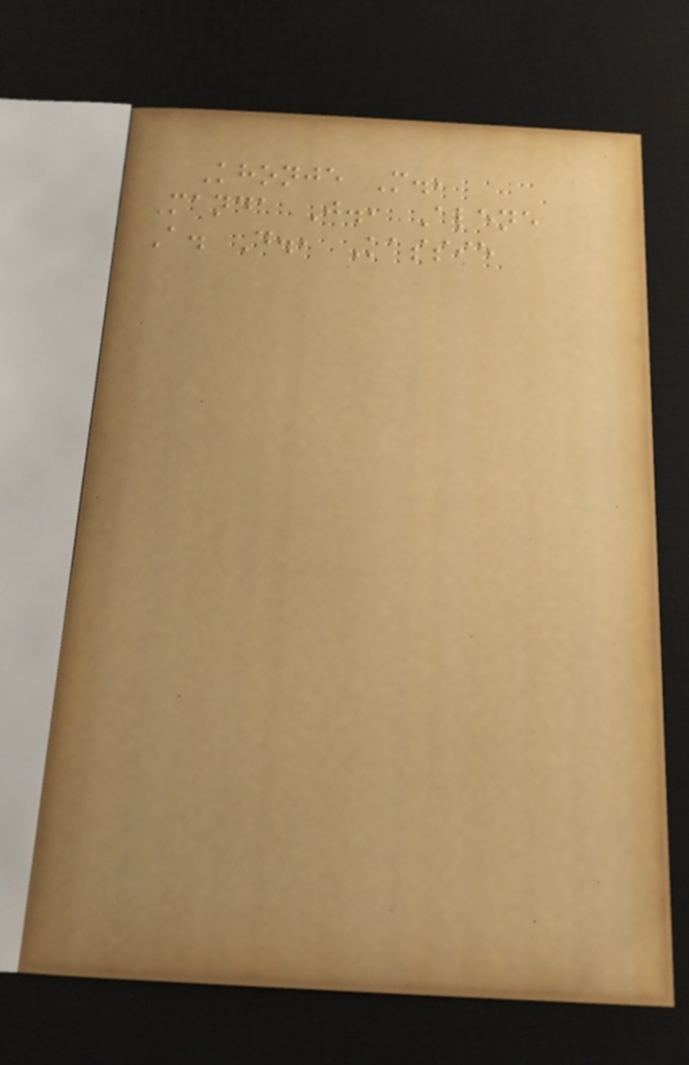Khonje M.,
Manda J., Alene
A. D., Kassie
